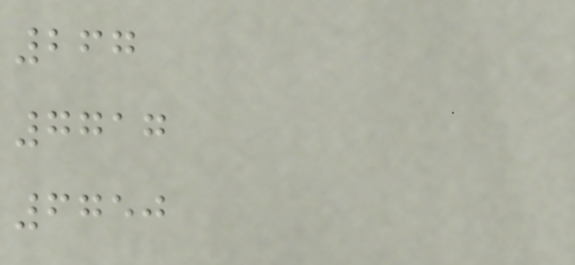267
7717
6750
